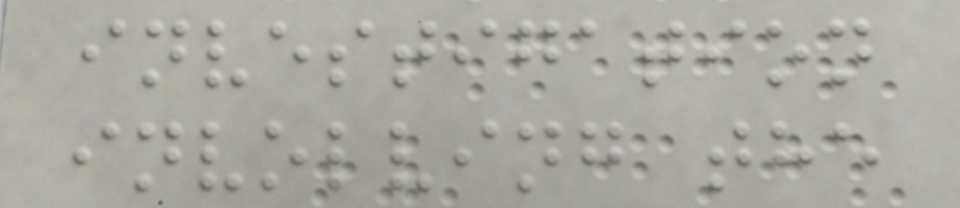investigation
involving the
